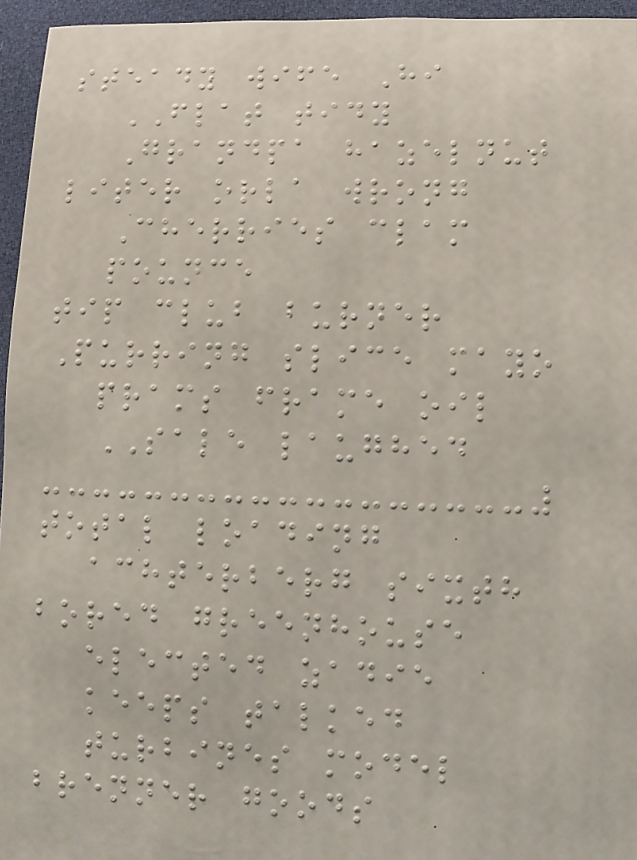steady wife Hi
FLAT tidy
Grandpa hazelnut
liter orla wrong
Cherries clam
pounce
tip club burner
Purring slice mayo
prams frame oil
SALE laughed
total loading
achterberg sixth
bored greenhouse
elected zadie
keeps talked
turbines model
brenner goods
